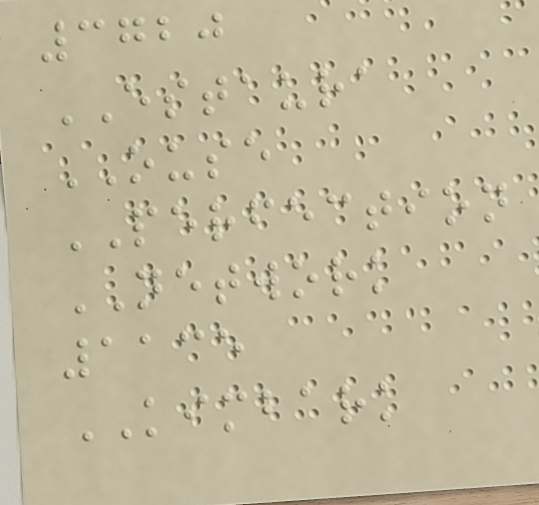3720
ESTAURA
OUSE
PERFECTION
NETWORK
1135
KIMBARK
